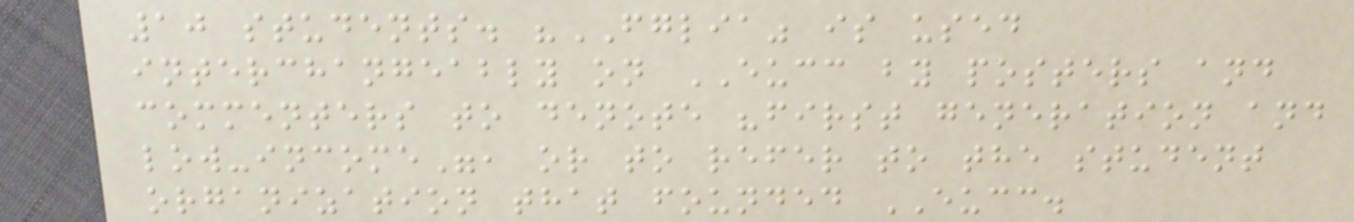10 students. "FGLIA" is used
interchangeably on EUCC by posters and
commenters to denote "first generation and
low-income", or to refer to the student
organization that founded EUCC.
